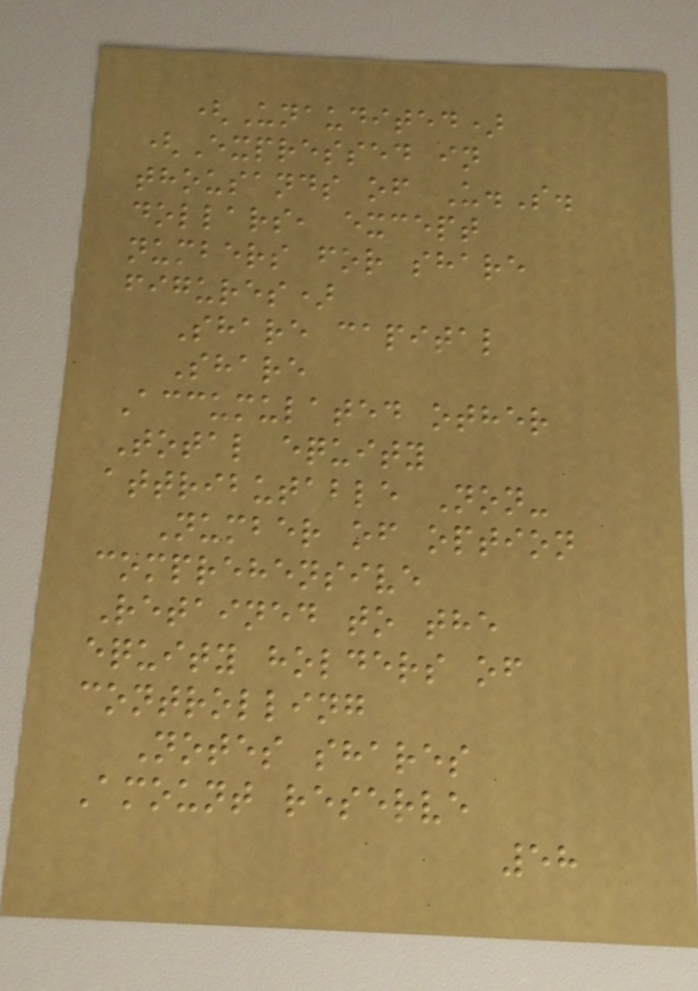(Unaudited)
(Expressed in
thousands of U.S.
dollars, except
numbers for share
figures)
Share capital
Share
Accumulated other
Total equity
attributable Non-
Number of option
comprehensive
Retained to the
equity holders of
controlling
Notes shares
Amount reserve
58
